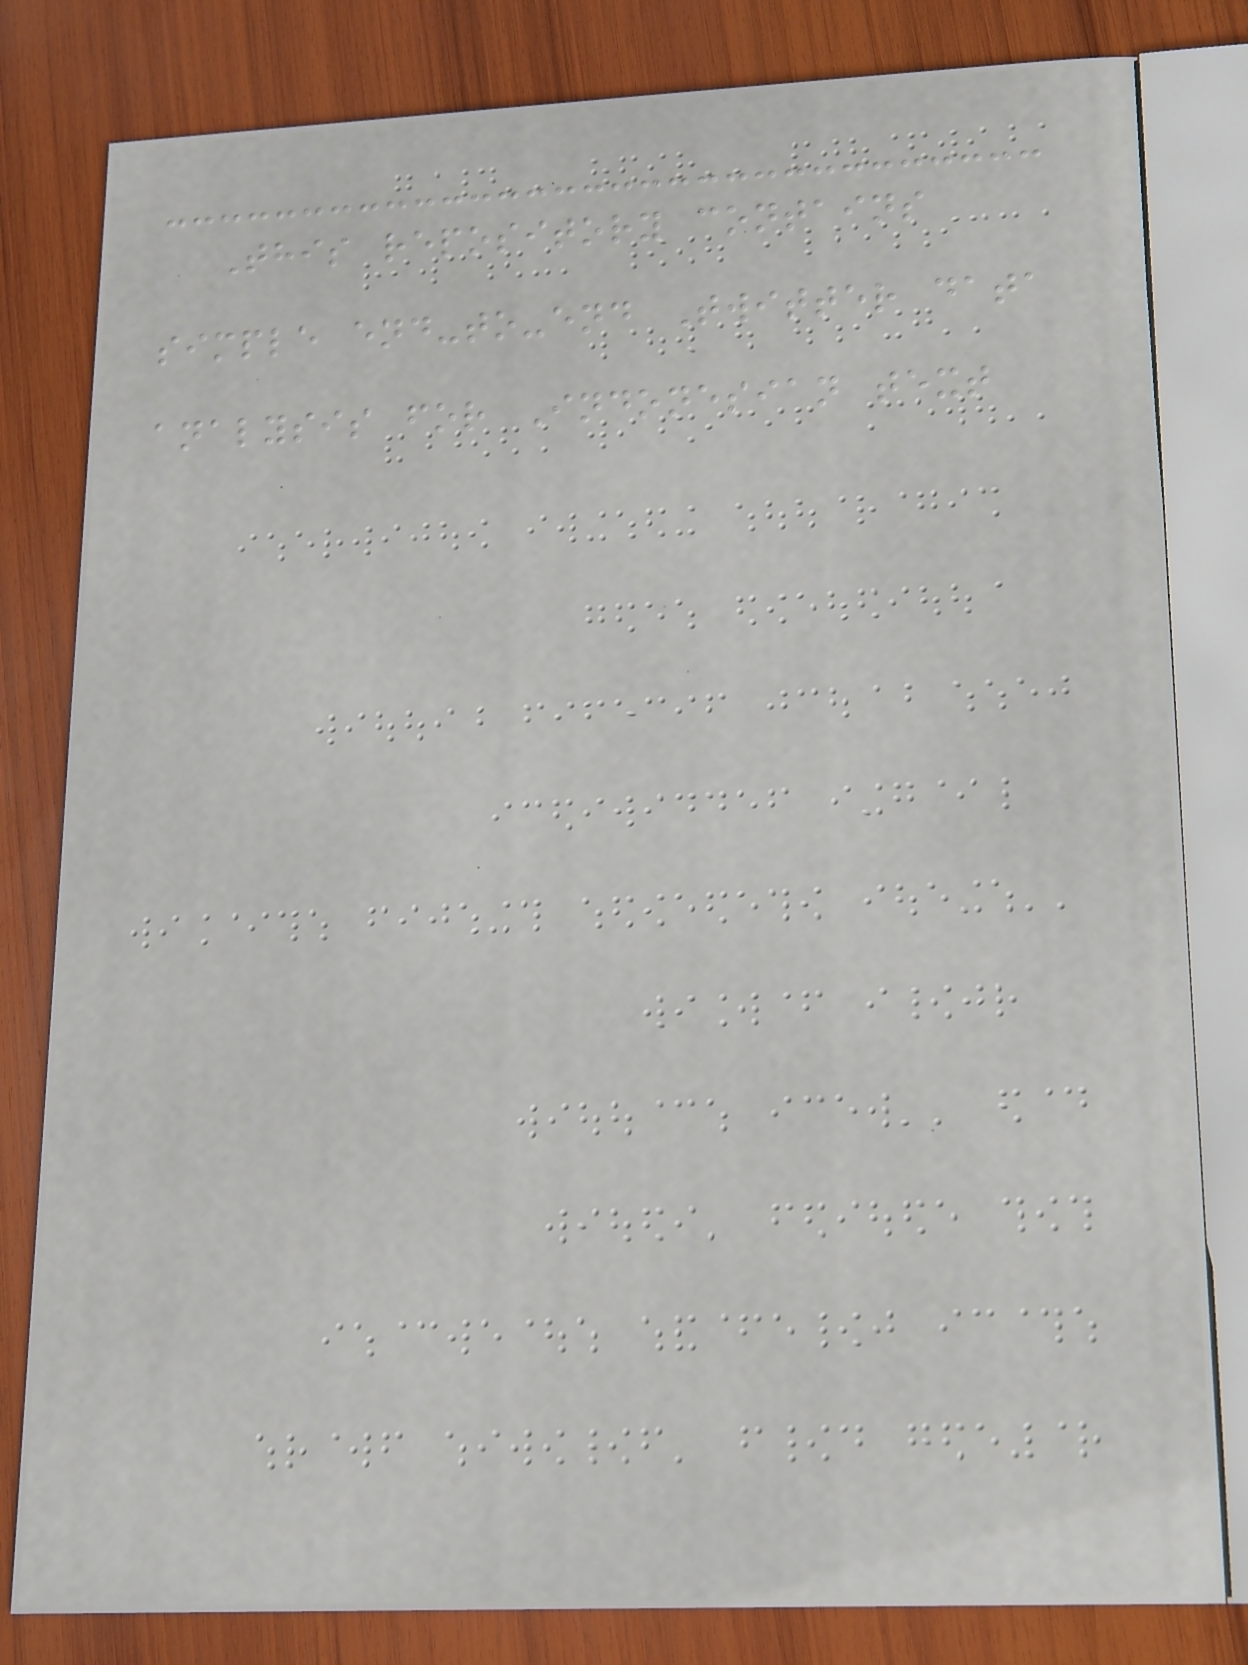This repository contains
simple end-to-end Twitter data
analysis for Indonesian text
